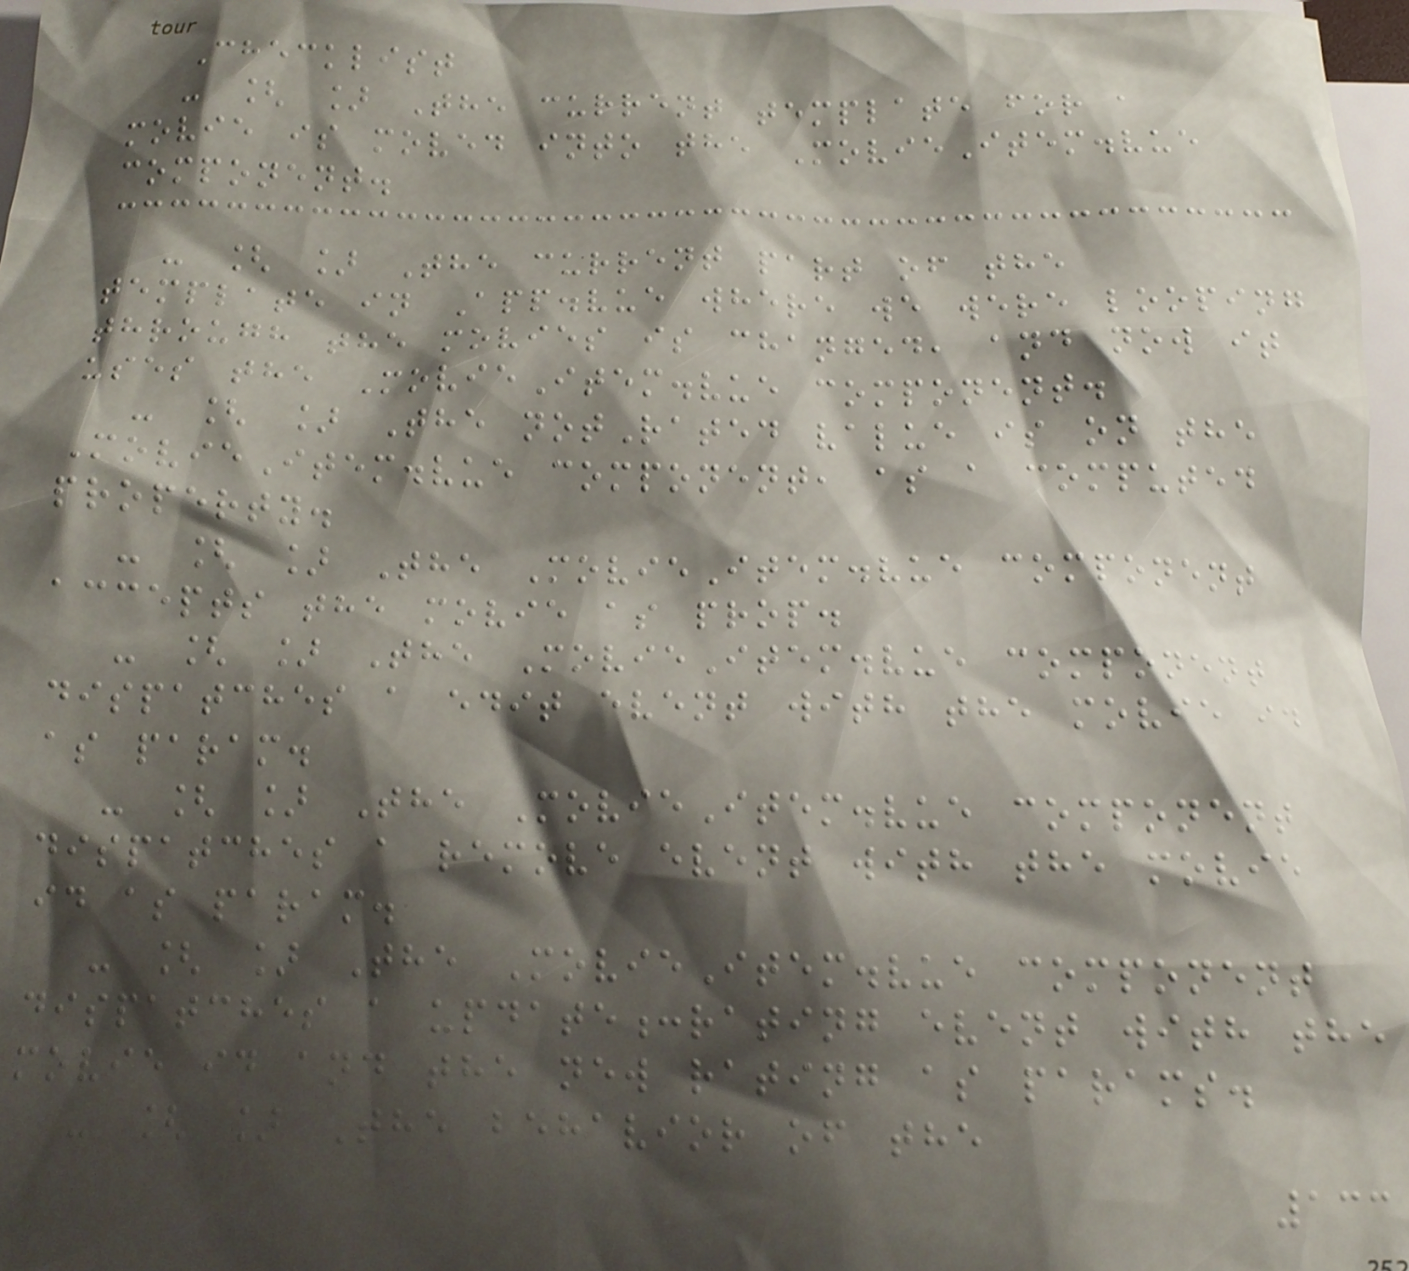Checklist
- [ ] The current template for a
movie is moved into the MovieItem.vue
component.
- [ ] The current part of the
template in App.vue where we were looping
through the movies is changed, and now it
uses the MovieItem.vue component.
- [ ] The notRated value is on the
MovieItem.vue component, as a computed
property.
- [ ] The MovieItem.vue component
accepts the movie as prop.
- [ ] The MovieItem.vue component
dispatches a edit event with the movie id
as param.
- [ ] The MovieItem.vue component
dispatches a remove event with the movie
id as param.
- [ ] The MovieItem.vue component
dispatches a update:rating event with the
movie id and the new rating as params.
- [ ] The behavior of the
133
